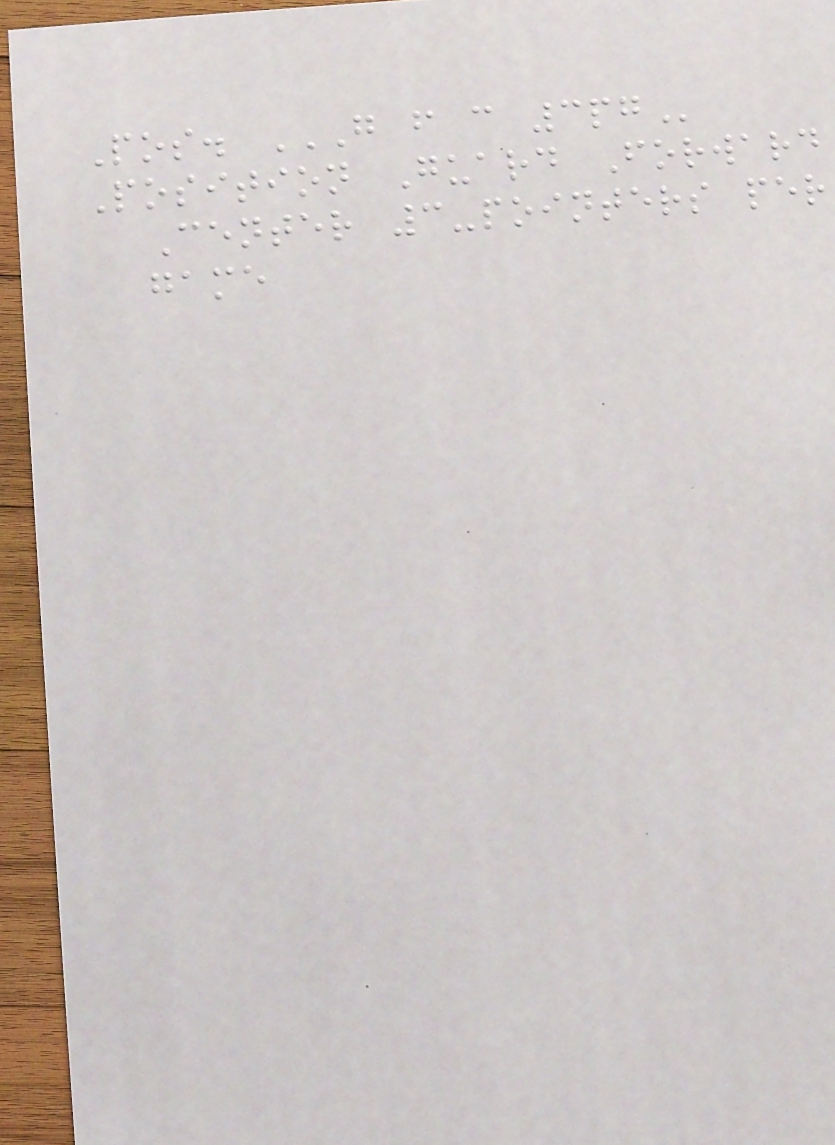Pos. G F C 3PG
Position Guard Forward
Center 3-pointers per
game
